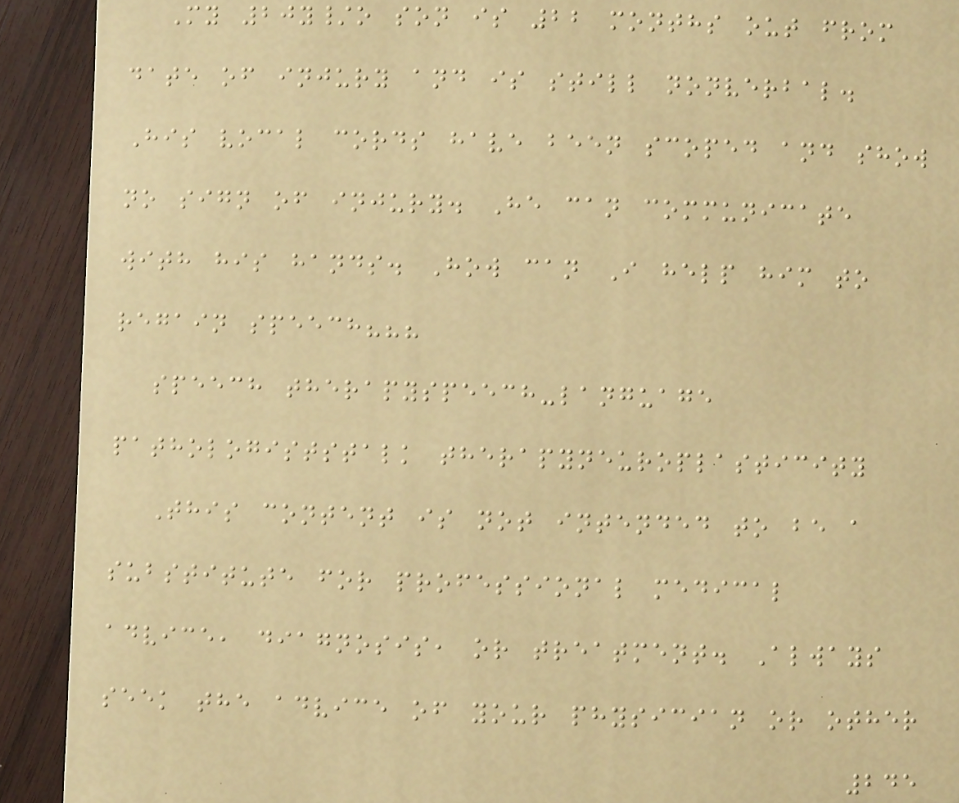My 20y/o son is 22 months out from
date of injury and is still nonverbal.
His vocal cords have been scoped and show
no sign of injury. He can communicate
with his hands. How can I help him to
regain speech???
speech therapyspeech-language
pathologiststalk therapyneuroplasticity
This content is not intended to be a
substitute for professional medical
advice, diagnosis, or treatment. Always
seek the advice of your physician or other
245
